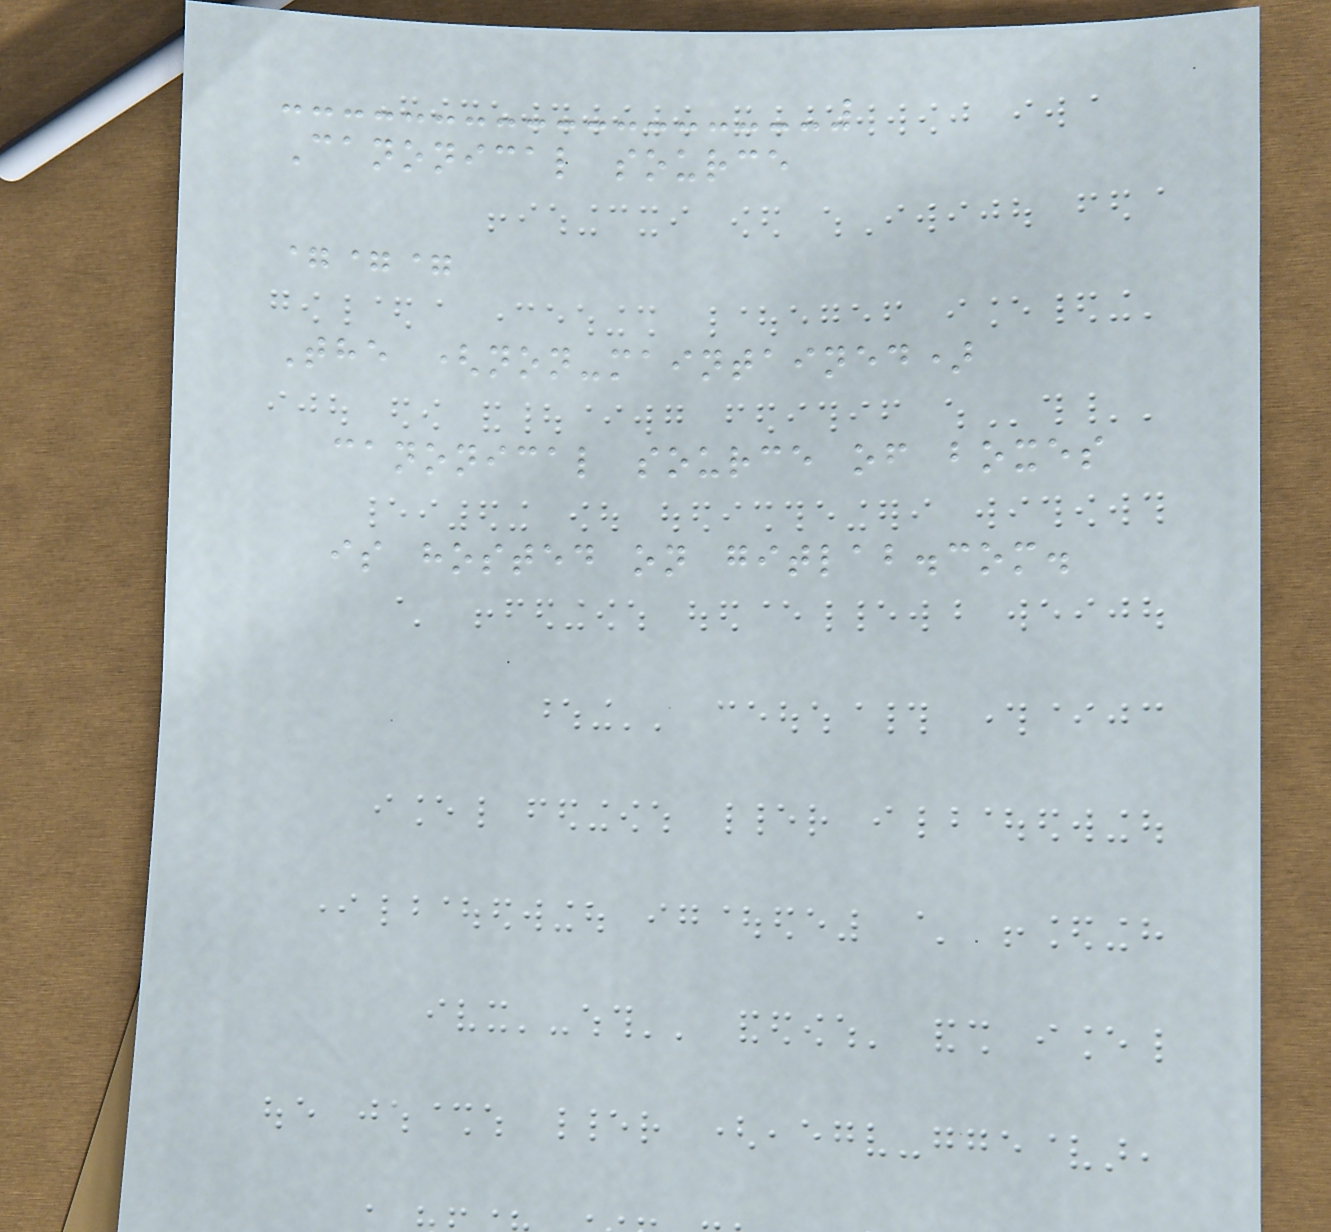Canonical source
===
The (non-maintained)
canonical source of boxes
is hosted on gitlab.com.
